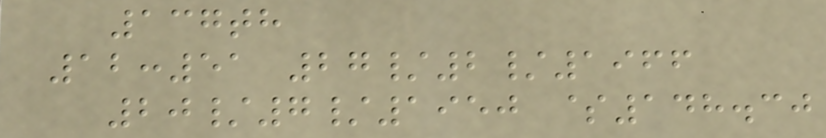137th
12:51 27/2/1966
20/7/1950 $148.30
